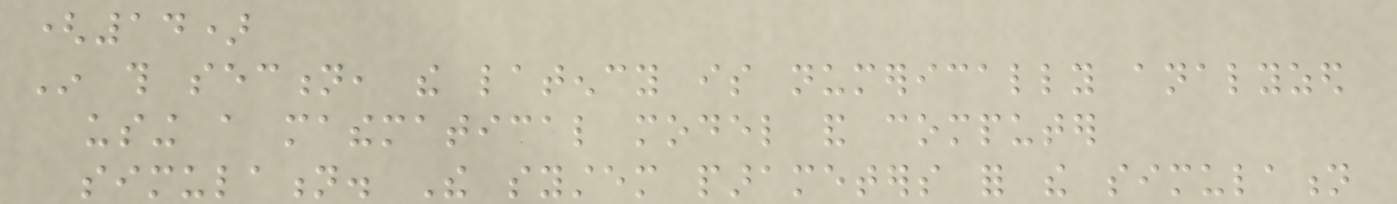(14)
In this section, the latency is numerically analyzed
using a mathematical model and computer
simulation. The system parameters for the simulation
